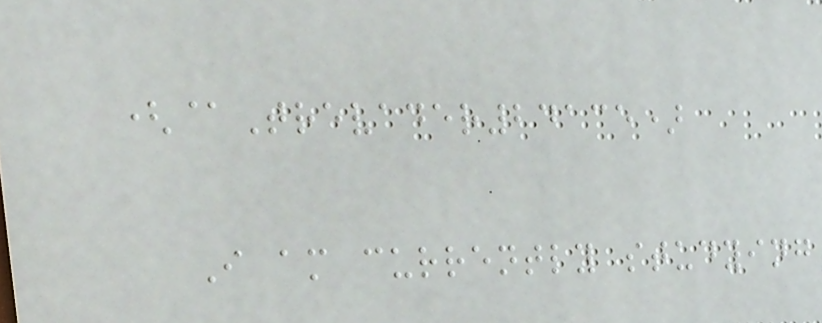(@Trevader24135)
I am currently studying
